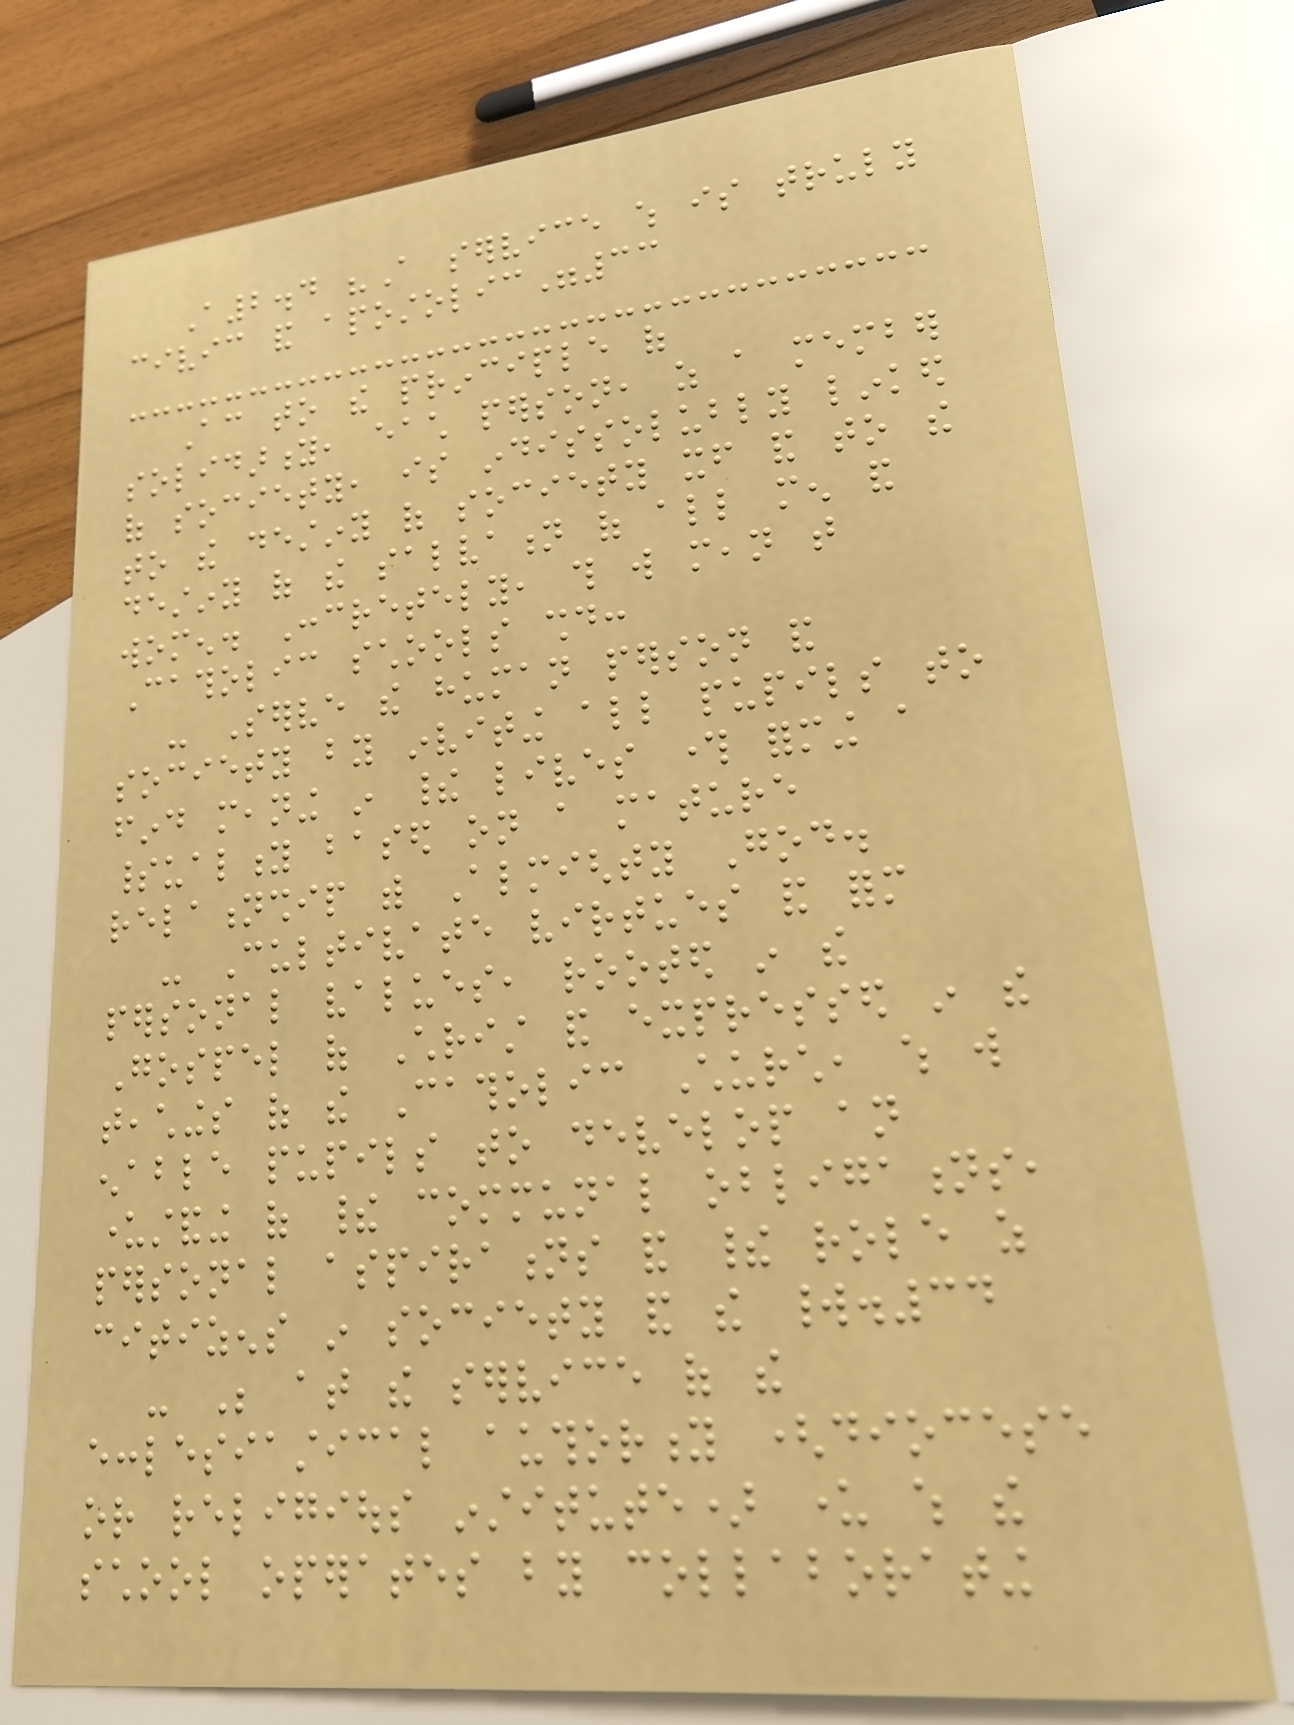A2.4 "A service which is truly
civic and apostolic"33
According to the principle of
solidarity, each person, as a member
of society, is indissolubly linked
to the destiny of society itself and to the
destiny of the salvation of all men and
women. Concretely, this will mean that
Catholic schools should:
- Serve the human person and
society by inviting all pupils to
find meaning in their lives through forming a
spirituality based on a mature
relationship with Almighty God.
- Cultivate virtues and form
personal values, rooted in the
Gospel of Christ and expressed in the
teachings of the Catholic Church, which will
enable pupils to develop an
understanding of their communal obligations,
personal aspirations and their role as
citizens in society and the world.34
- Be at the service of the
ecclesiastical authority (diocese
or religious institute) under which the
school operates by collaborating
